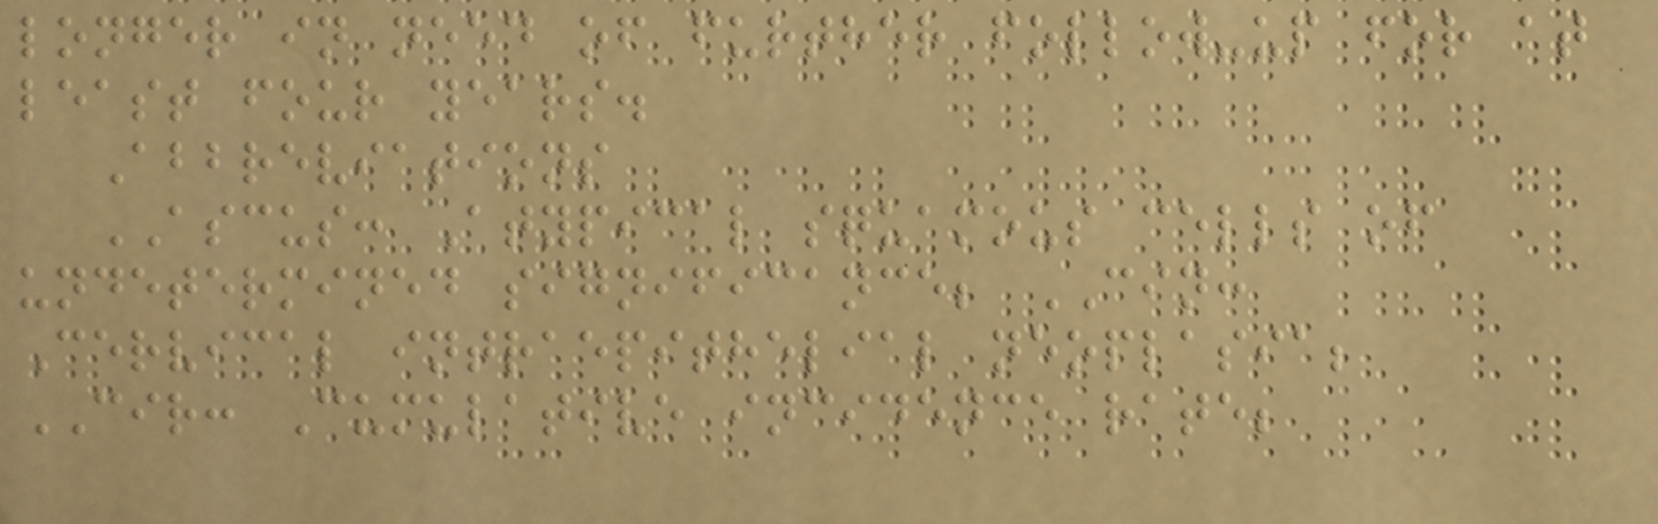longer in need of further follow-up for at
least four years.
Abbreviations
ASCUS: Atypical squamous cells of
undetermined significance; CIN:
Cervical intraepithelial neoplasia;
CIR: Cumulative incidence rate;
